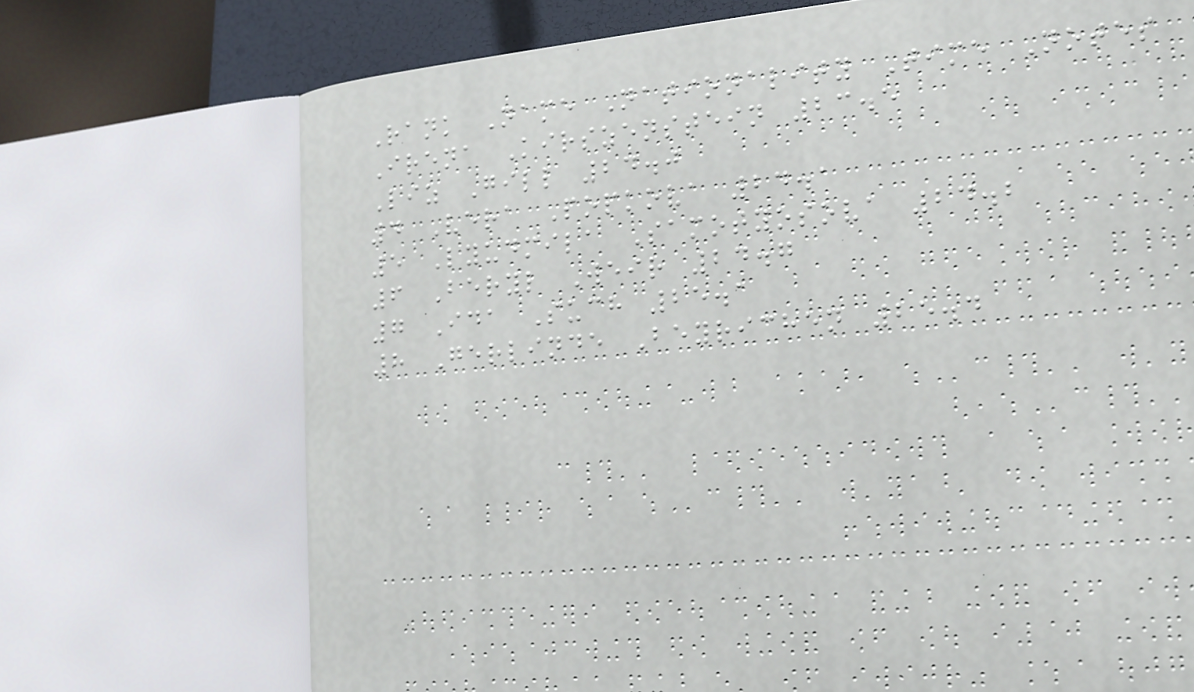Rank Name Nationality Time Notes
Irena Kirszenstein 23.5
Liz Gill 24.0
4 Vera Popkova 24.1
5 Lyudmila Samotyosova 24.2
6 Beryl Weir 24.7
7 Ida Such 25.1
8 Gerlinde Beyrichen 25.4
